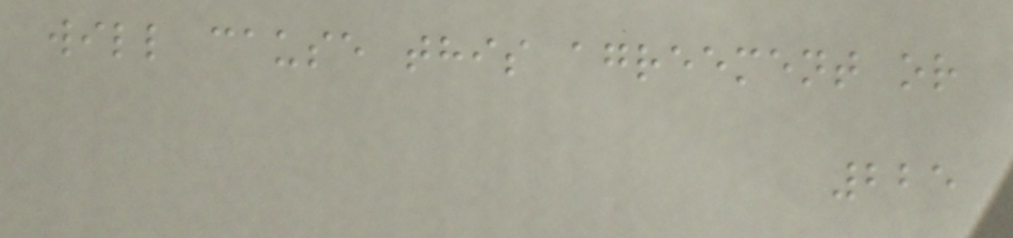will cause this agreement or
225
